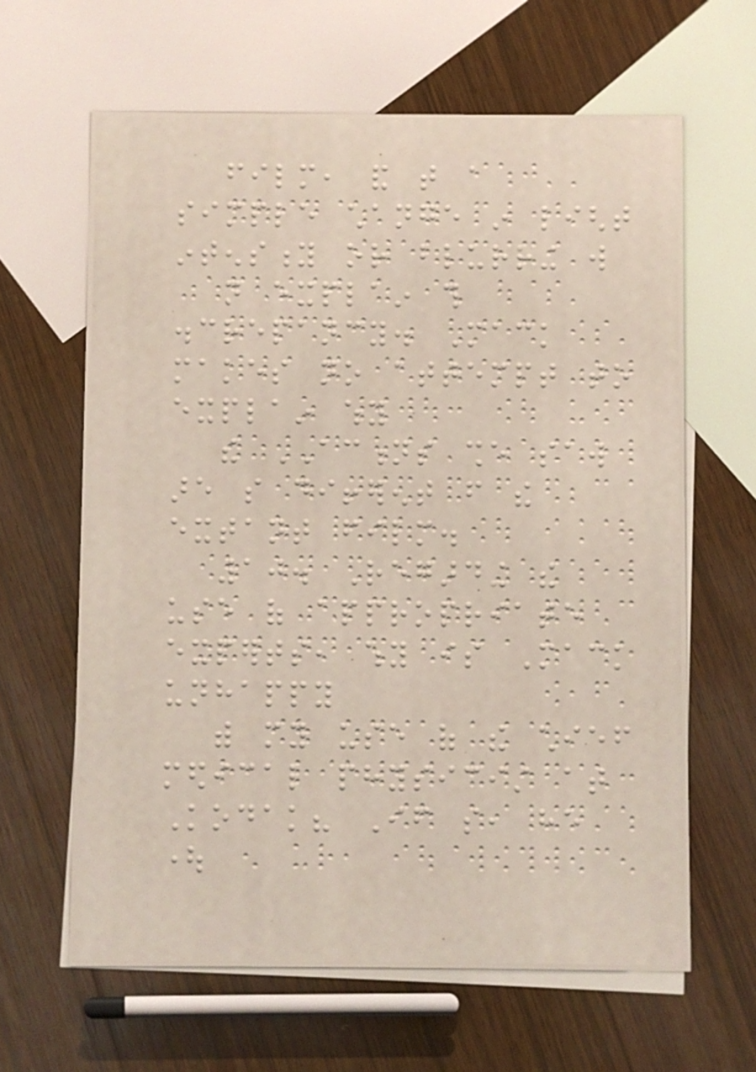film, and that a
simple change in light
intensity or blurring will
not explain this
discrepancy. Mack
makes no attempt to
explain why
the ACTIONS she saw
are so different from the
extant film.
10. Regarding the
use of appropriate
experts, why is Mack
unhappy
with my use of the chief
medical physicist at
Kodak? If so, he
ought
